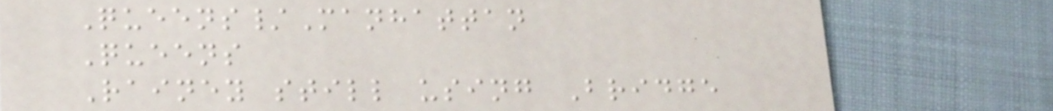Queens/Manhattan
Queens
Rainey still using Bridge
